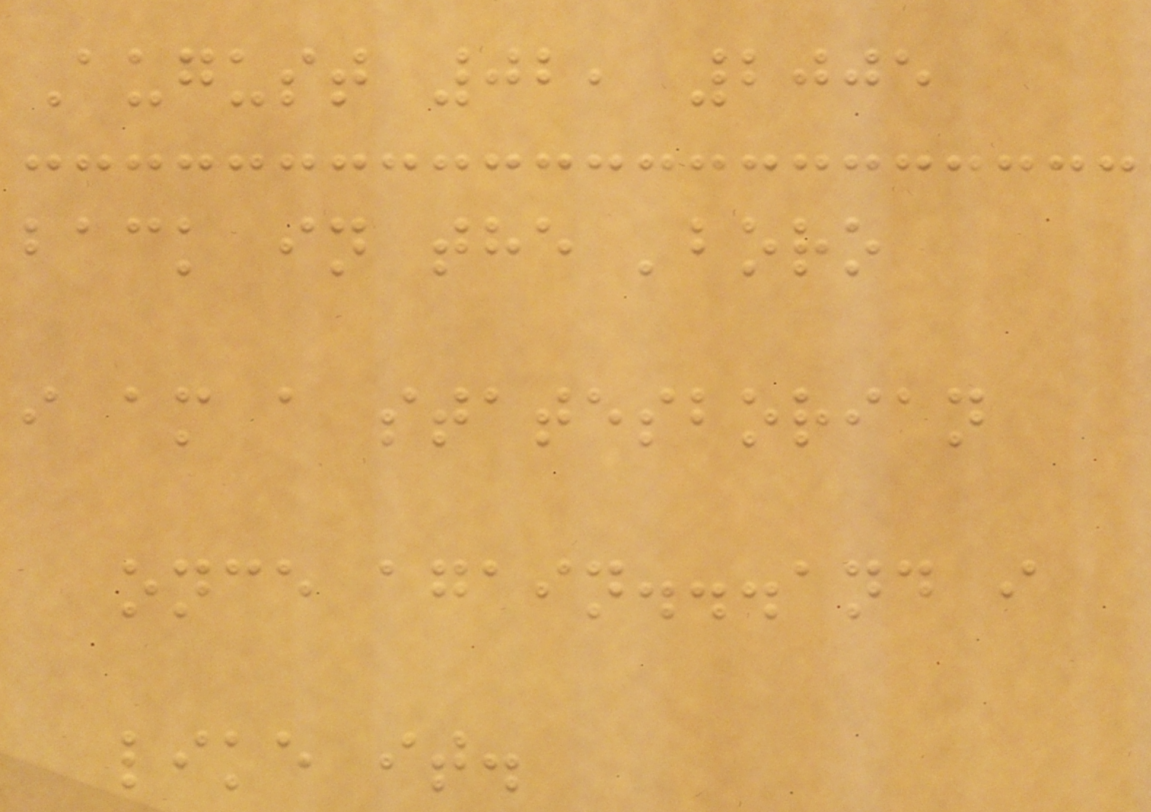August 02, 2005
back in the 'boro
i am a statesborian
once again...and i
like it.
